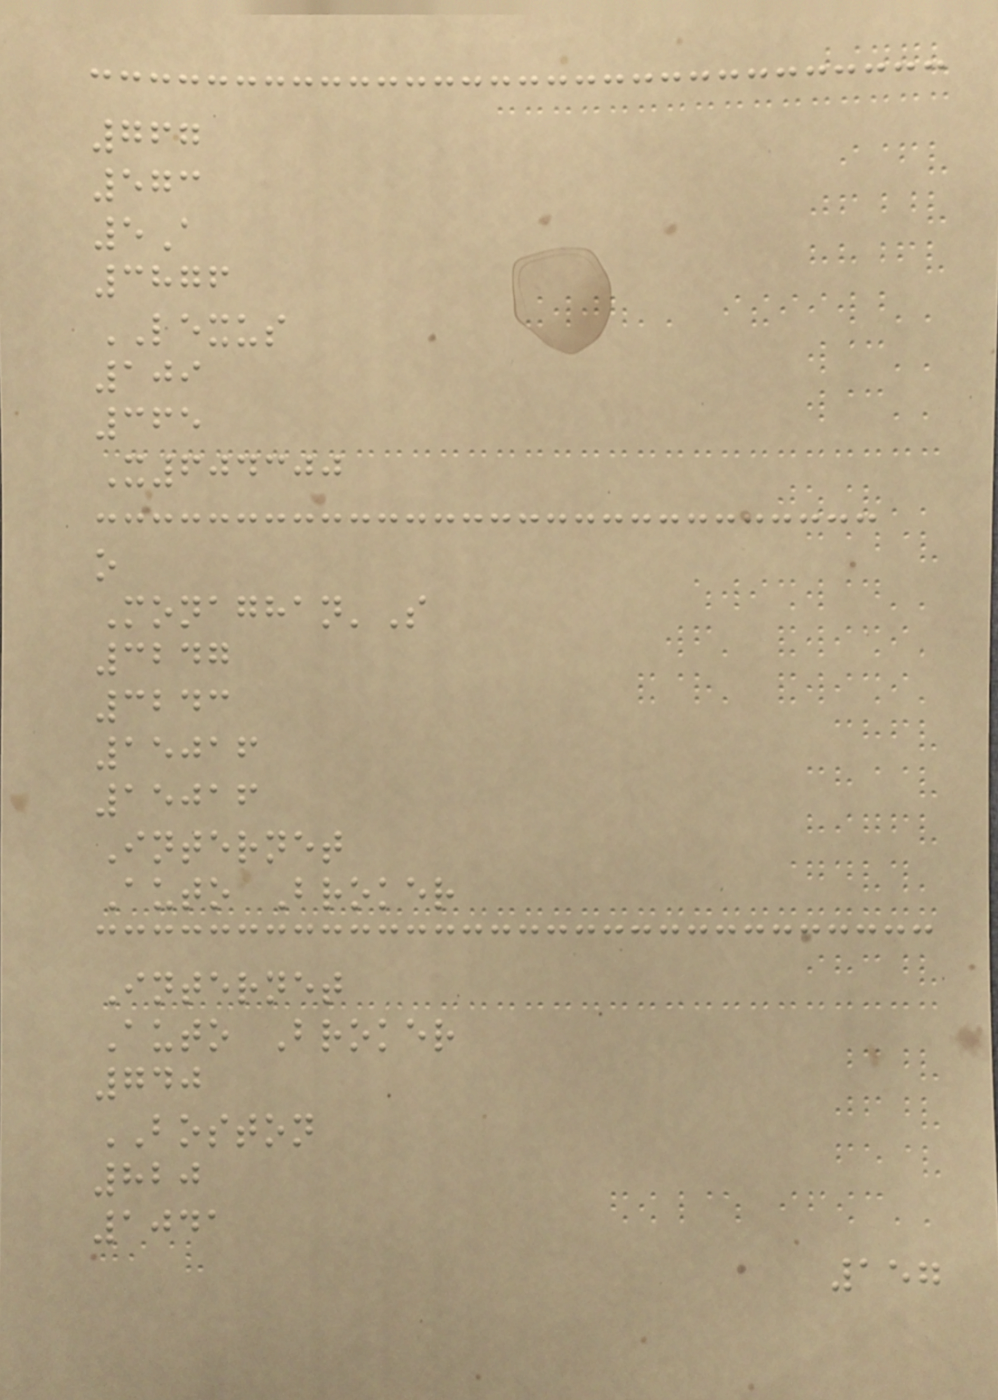767
573
5A
3876
LEXUS
109
365
X604300
o
Monaghan'S
3247
3243
15016
15016
Internet
Auto Broker
Internet
Auto Broker
740
BOSTON
820
1041
157
